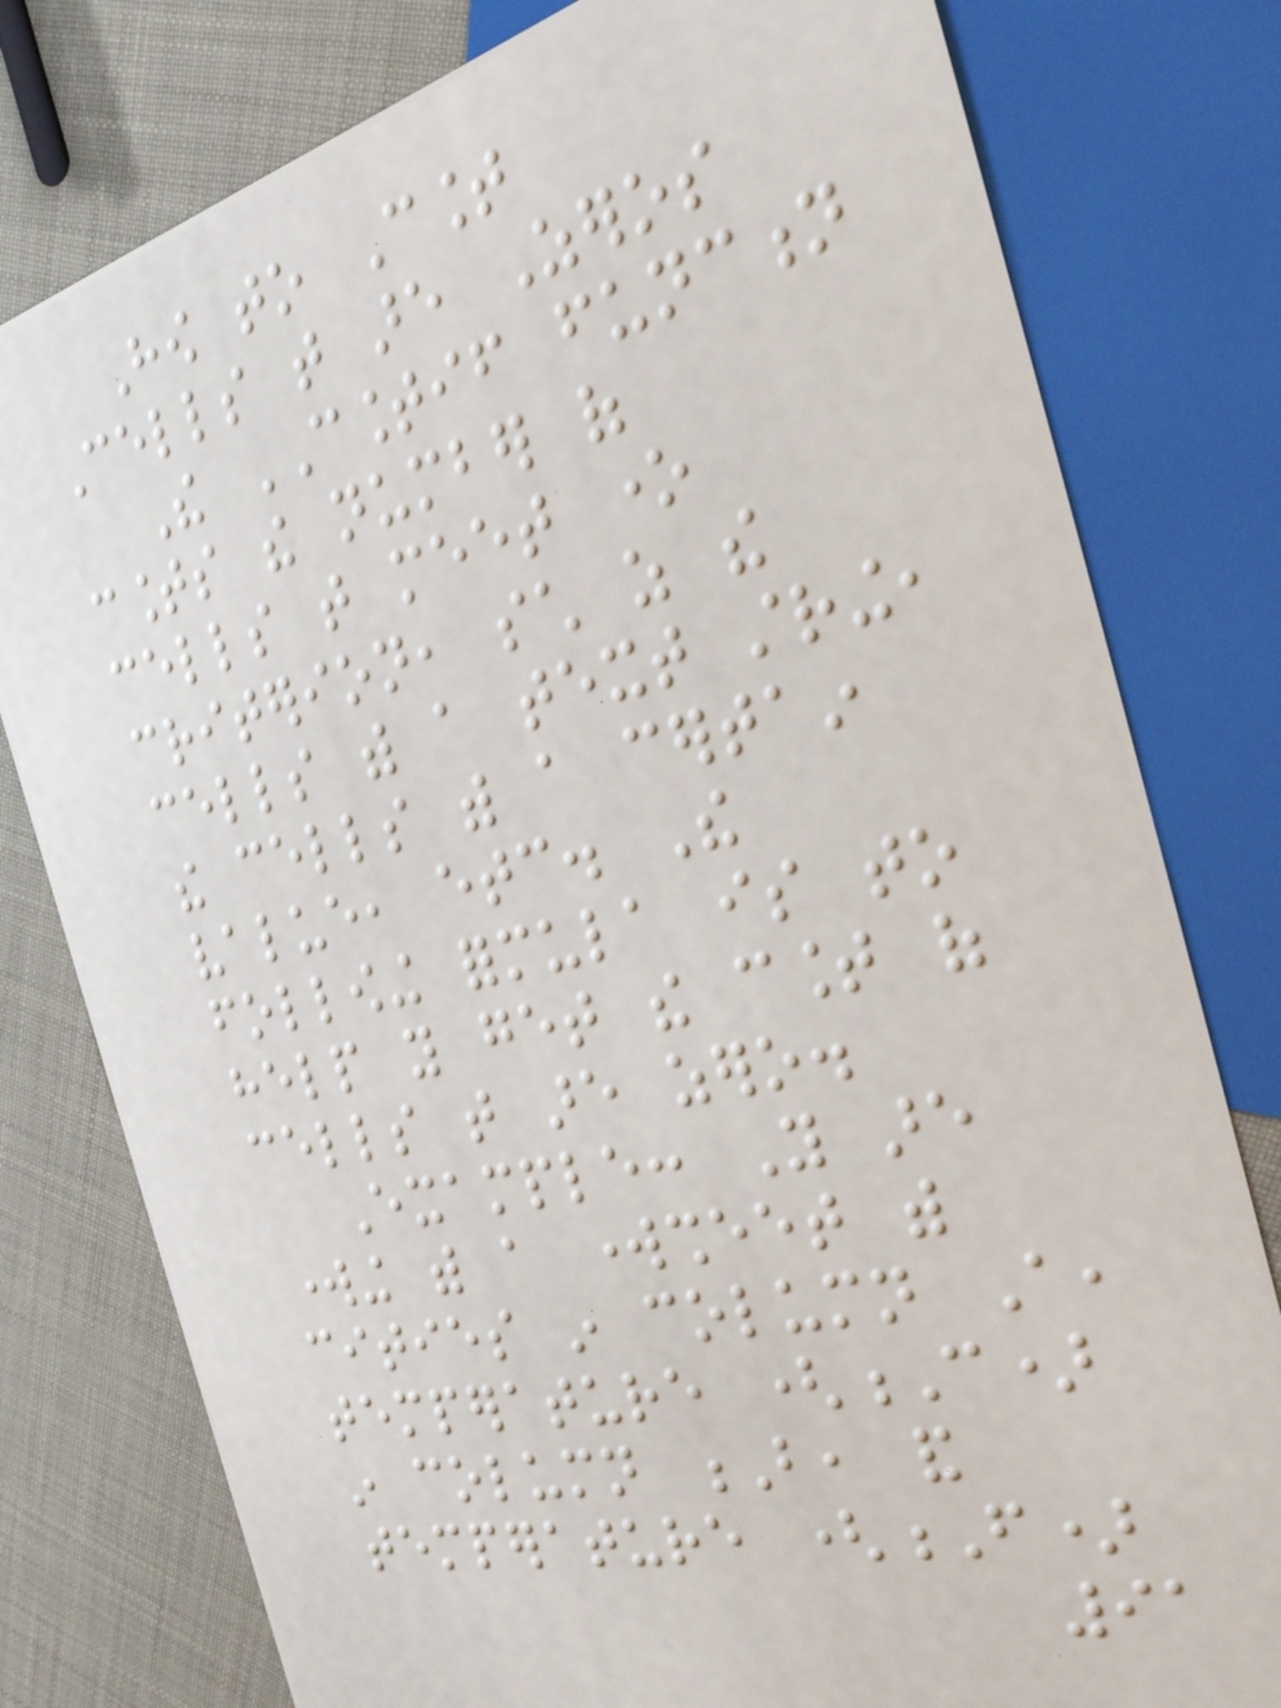How to Count
Cells that are Zeros
The COUNTIF function
counts the number of
cells that meet one
criterion, such as the
cells with a text string,
the cells with a certain
value, etc. The
following formula is to
help you get the count of
cells that are zero.
Example: You are
working with a worksheet with
cities in column A,
temperature (C)
in column B, and
temperature (F)
91
